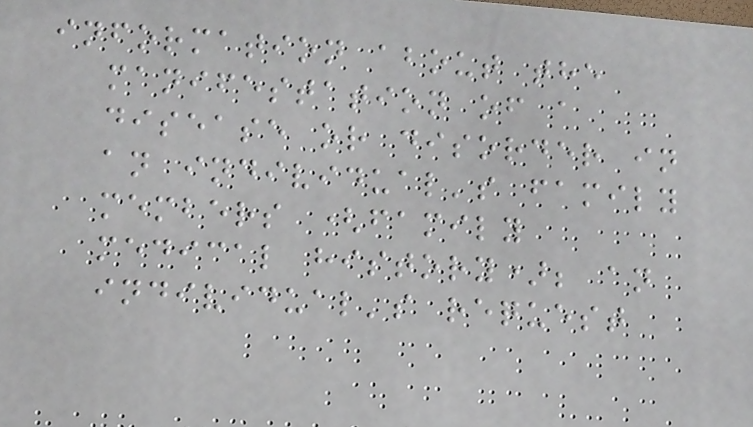information about the
manifestation of a
disease or disorder in
an individual's family
members (family
medical history); an
individual's request
